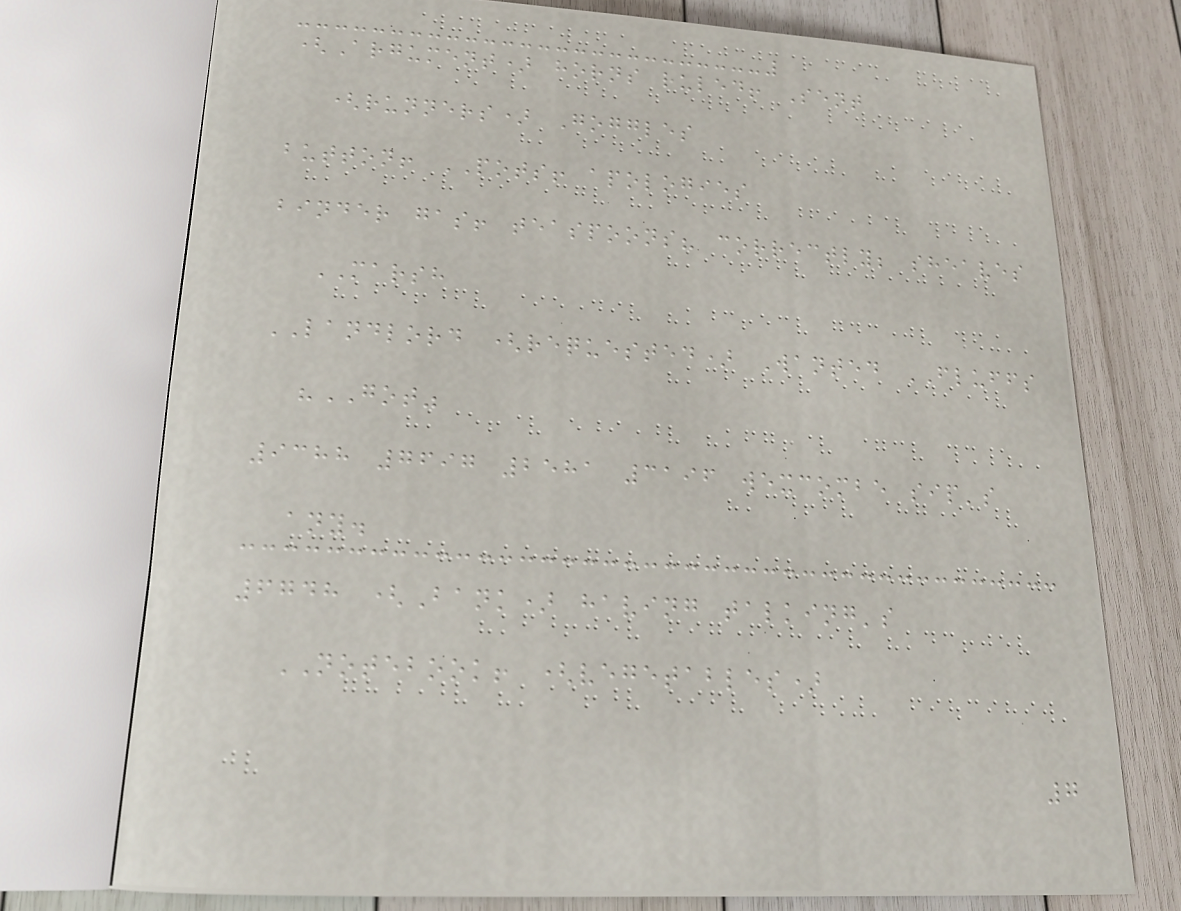(Argument) horns ruled! Sent
(runners) Goggles
button! POTS! apologies
binder gas! teaspoons? correctly; sheaves
MARSH
LANDLORD (requested) Wanted FLUFFS
"GOT"
9388 7697 2581 3196 wexcombe sip's
any.
6748 (Bank) having talking's
NOTEBOOK! (vegetables)
7
